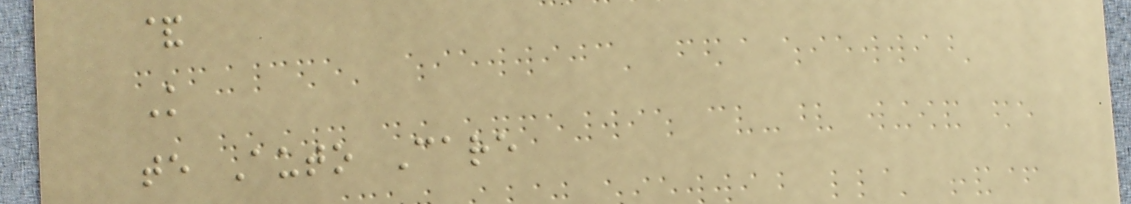&
K
te Auto Care
